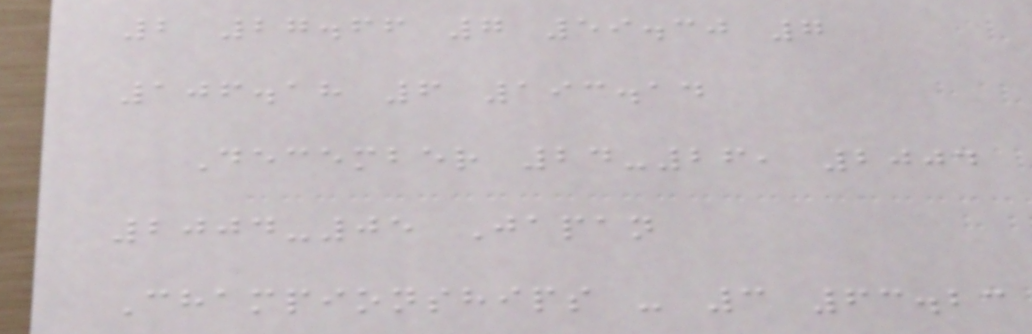2 27.66 7 59.30 7
106.18 6 193.14
December 24-26, 2004
2004-05 Japan
Championships - 3 63.23
